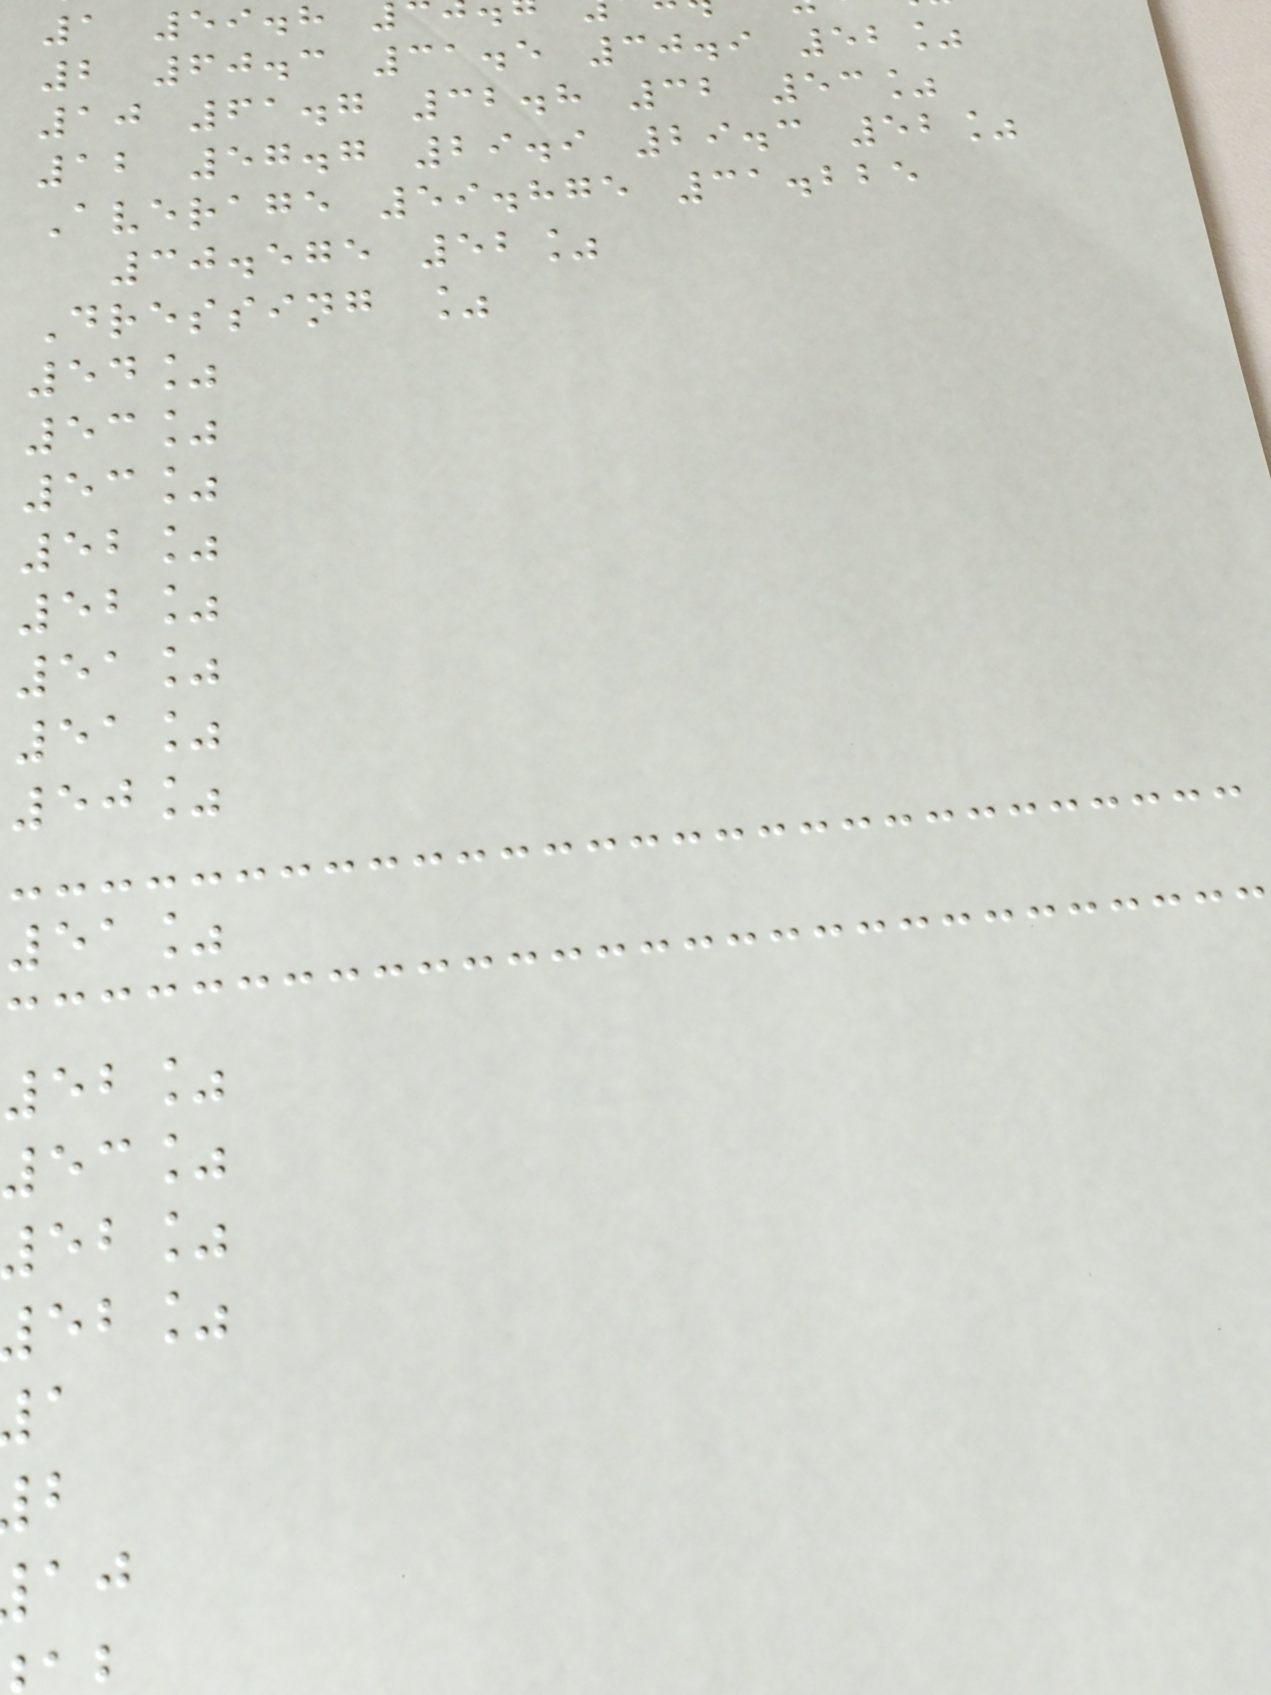1 59.8
2 60.3 31.5 30.9 52%
10 61.7 32.8 32 53%
12 57.7 29.9 29.3 52%
Average 59.875 31.225
30.575 52%
Dressing %
54%
53%
53%
52%
52%
51%
51%
50%
51%
52%
53%
eb%
eb%
